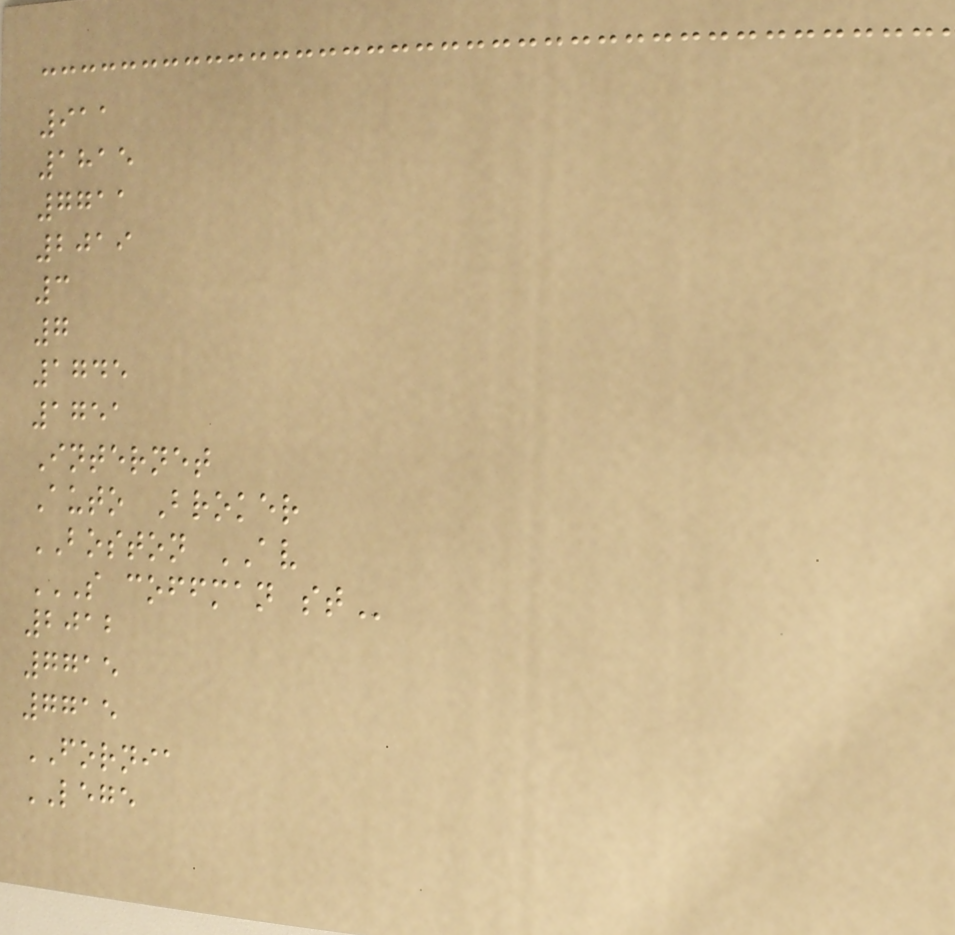911
1815
7711
2019
3
7
1745
1751
Internet
Auto Broker
BOSTON AV
S COFFMAN ST
2012
7715
7715
FORNIA
LEGE
